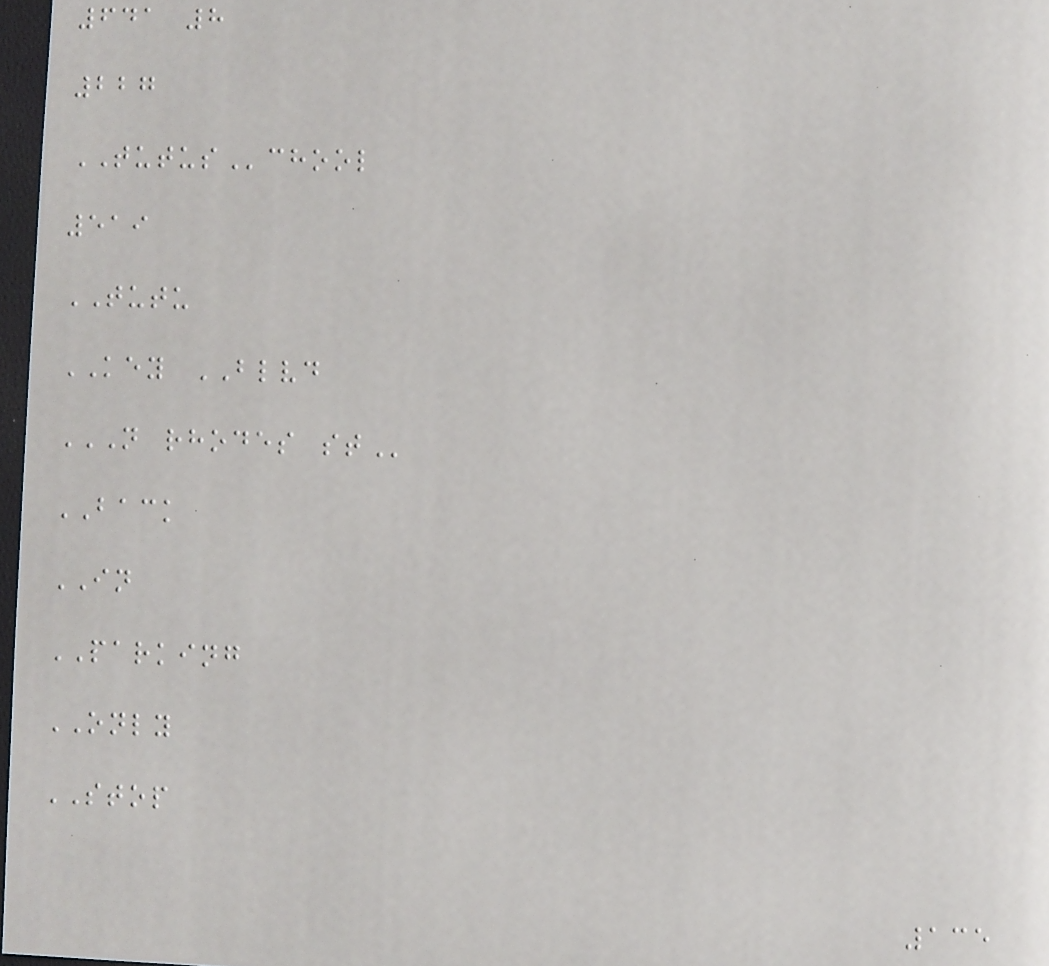641 8
227
TUTUSchool
519
TUTU
KEY BLVD
N RHODES ST
BACK
IN
PARKING
ONLY
STOP
135
